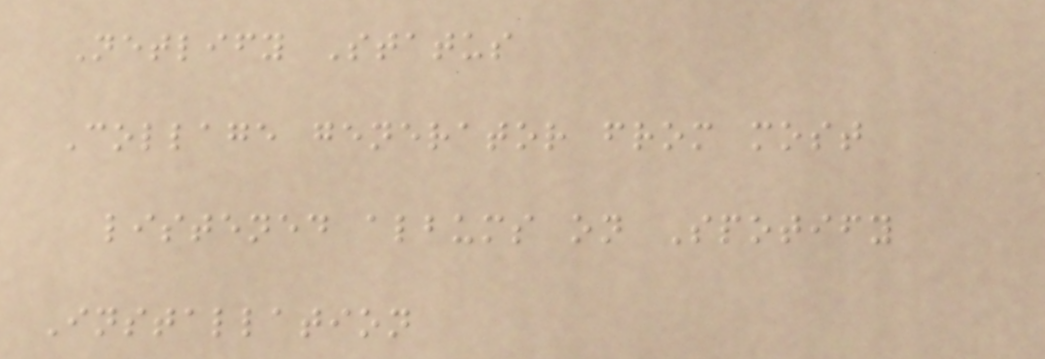Netlify Status
Collage generator from most
listened albums on Spotify
Installation
